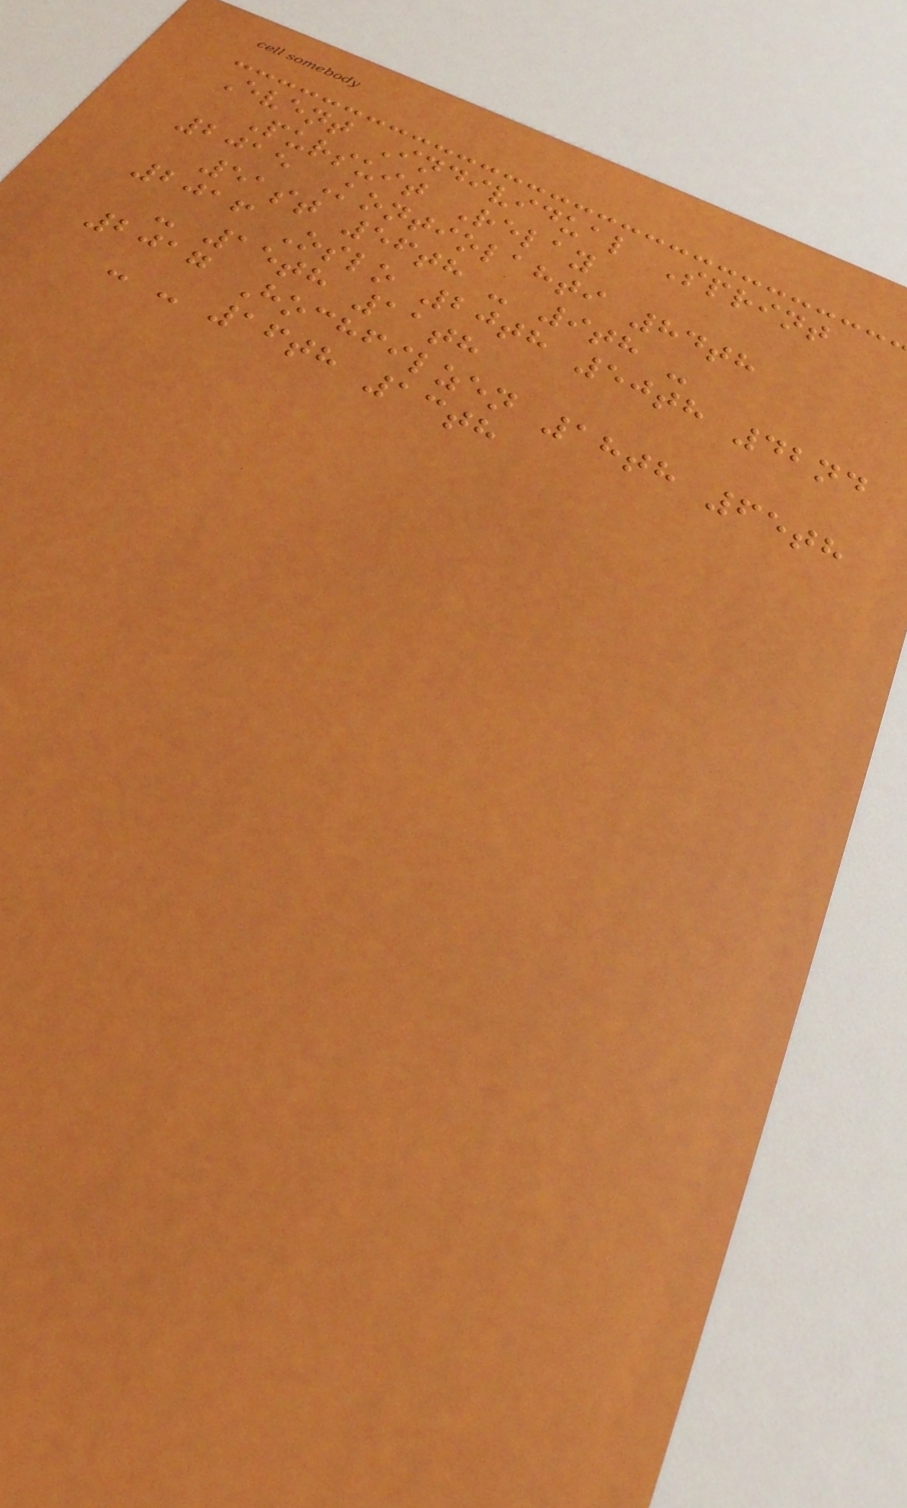Event Individual Sprint
Pursuit Relay
2015 Kontiolahti 84th
51st 56th - 9th -
2016 Oslo 20th 50th 42nd
- 15th 11th
2017 Hochfilzen 18th 65th
- - 16th 13th
